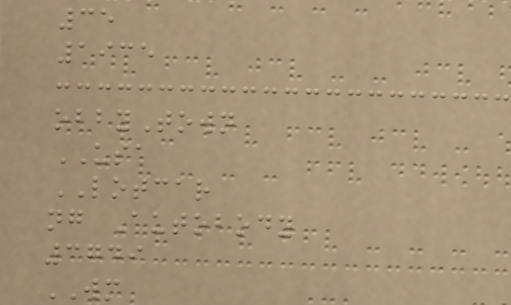35
1935
obbyTown
USA
LOTCAR
ng Autobody
3749
WM
